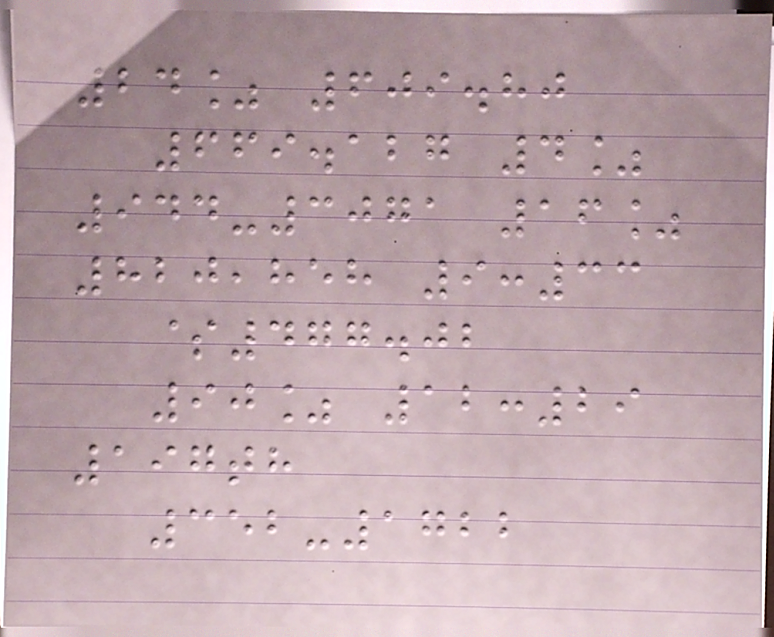24% 609.80
669.127 4%
944-3071 16%
820,858 9:33
$477.02
90% 12:29
197th
352-1722
